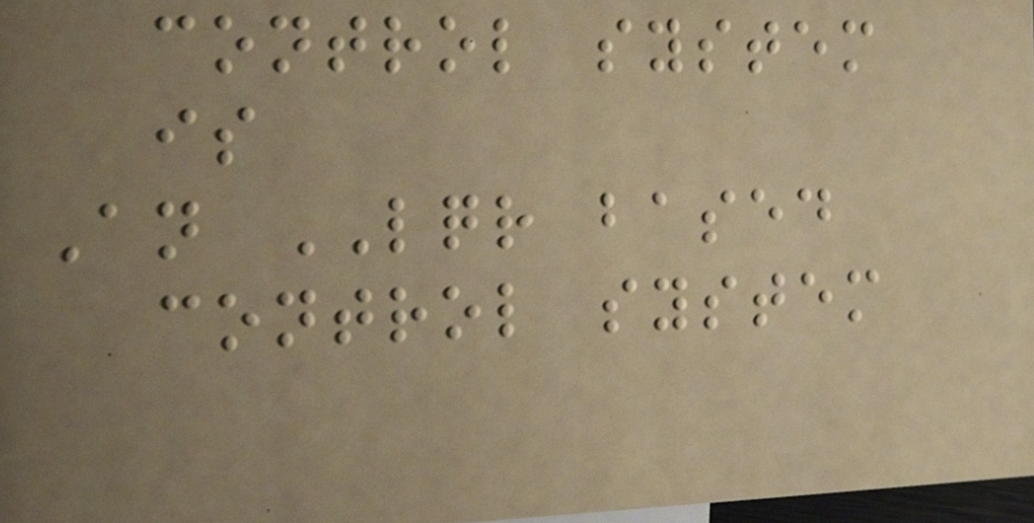control system
is
An LQR based
control system
